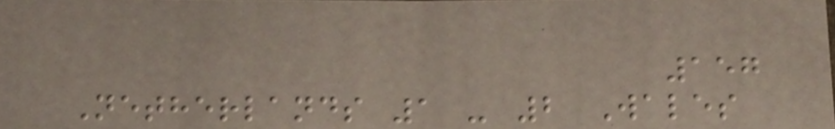157
Netherlands 1 - 2 Wales
